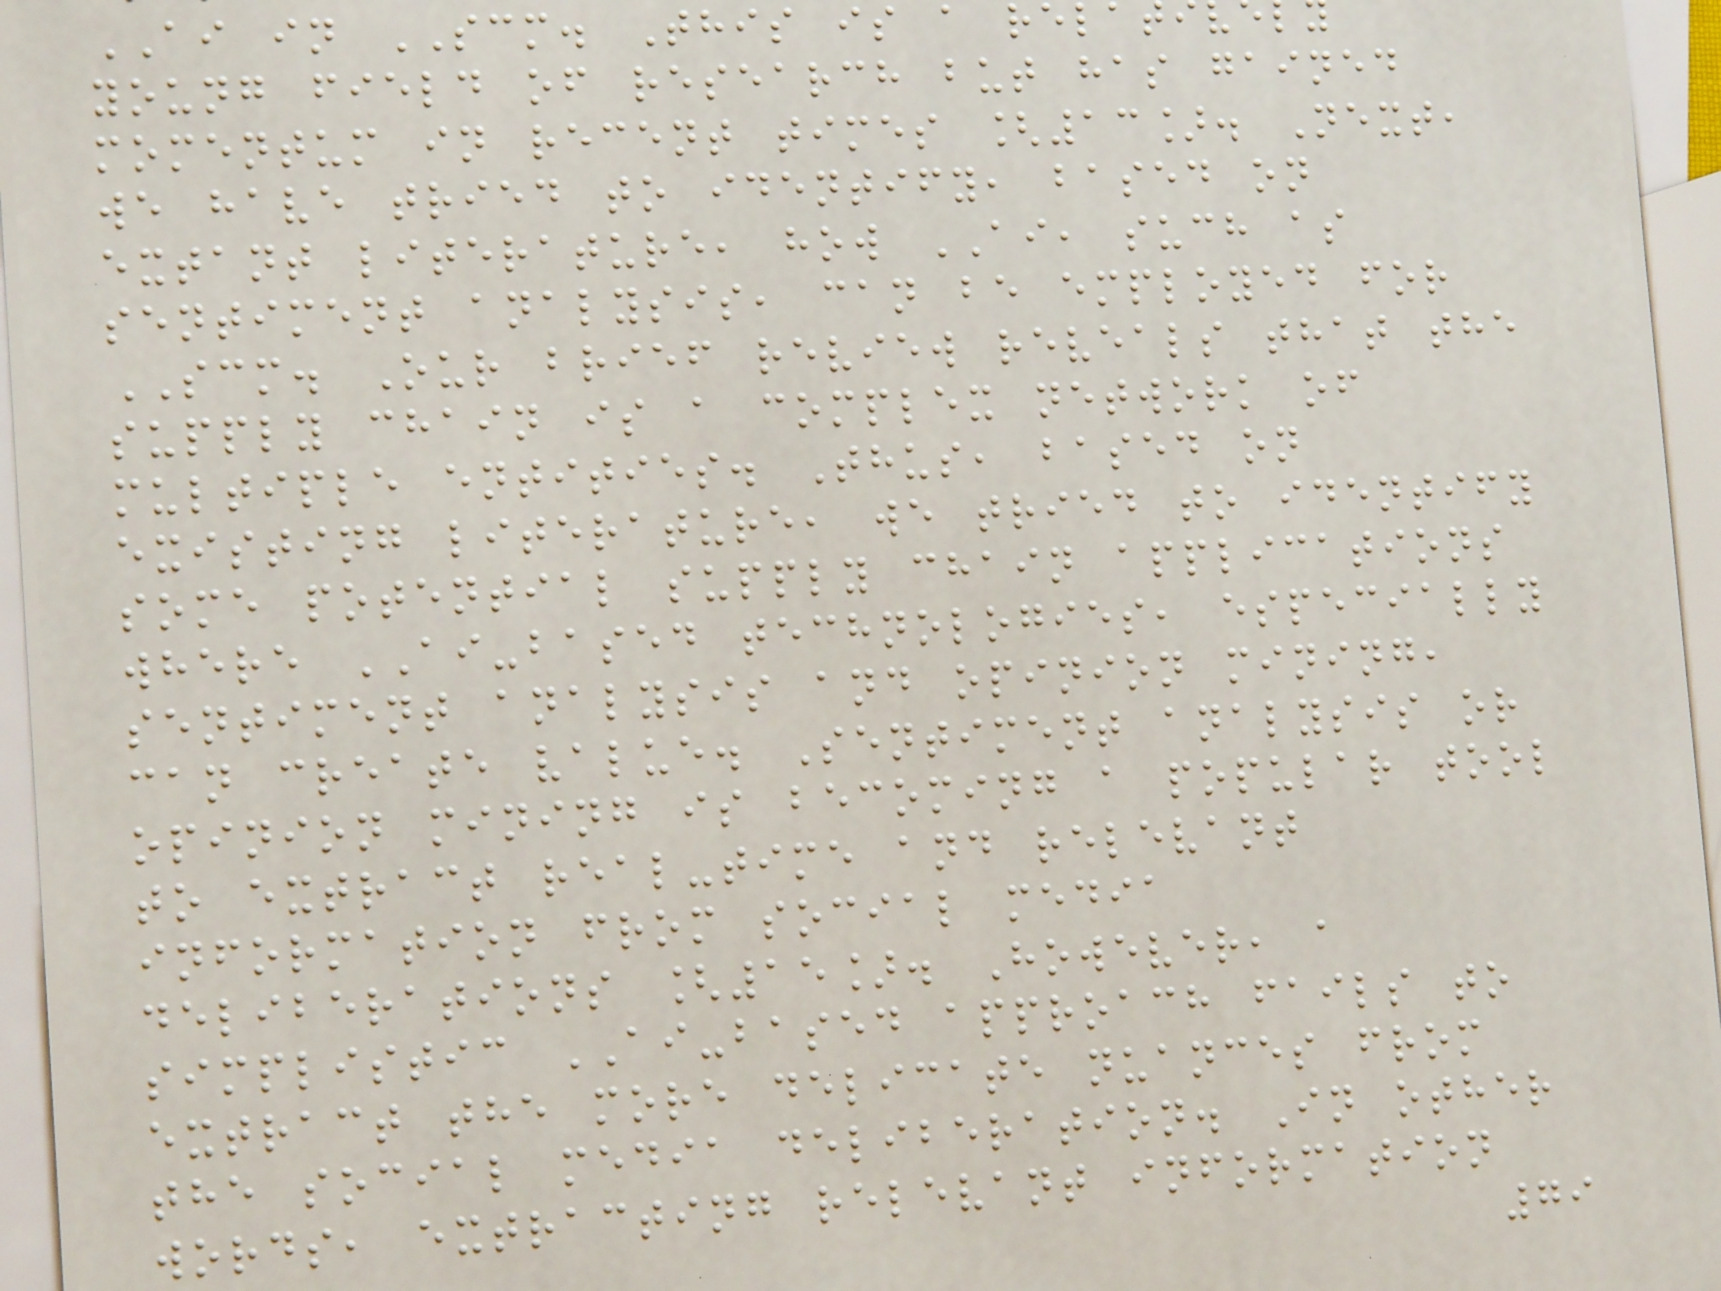AI in SCM. This is a rel
young field of research but has gained
momentum in recent times [13]. Next,
we have tried to identify, based on
extant literature, how AI, such as
sentiment analysis, can be employed for
SCM. Our brief review reveals that the
supply chain is a complex network of
multiple entities. Thus, based on
existing literature, we tried to identify
some potential supply chain applications
where AI-based technologies, especially
sentiment analysis and opinion mining,
can create value. Sentiment analysis or
opinion mining is becoming a popular tool
to extract real-time and relevant
information from social media
deliberations [15]. However, a
simplistic AI-based approach fails to
extract the more delicate nuances from
the social media deliberation. In other
words, extracting relevant information
79
